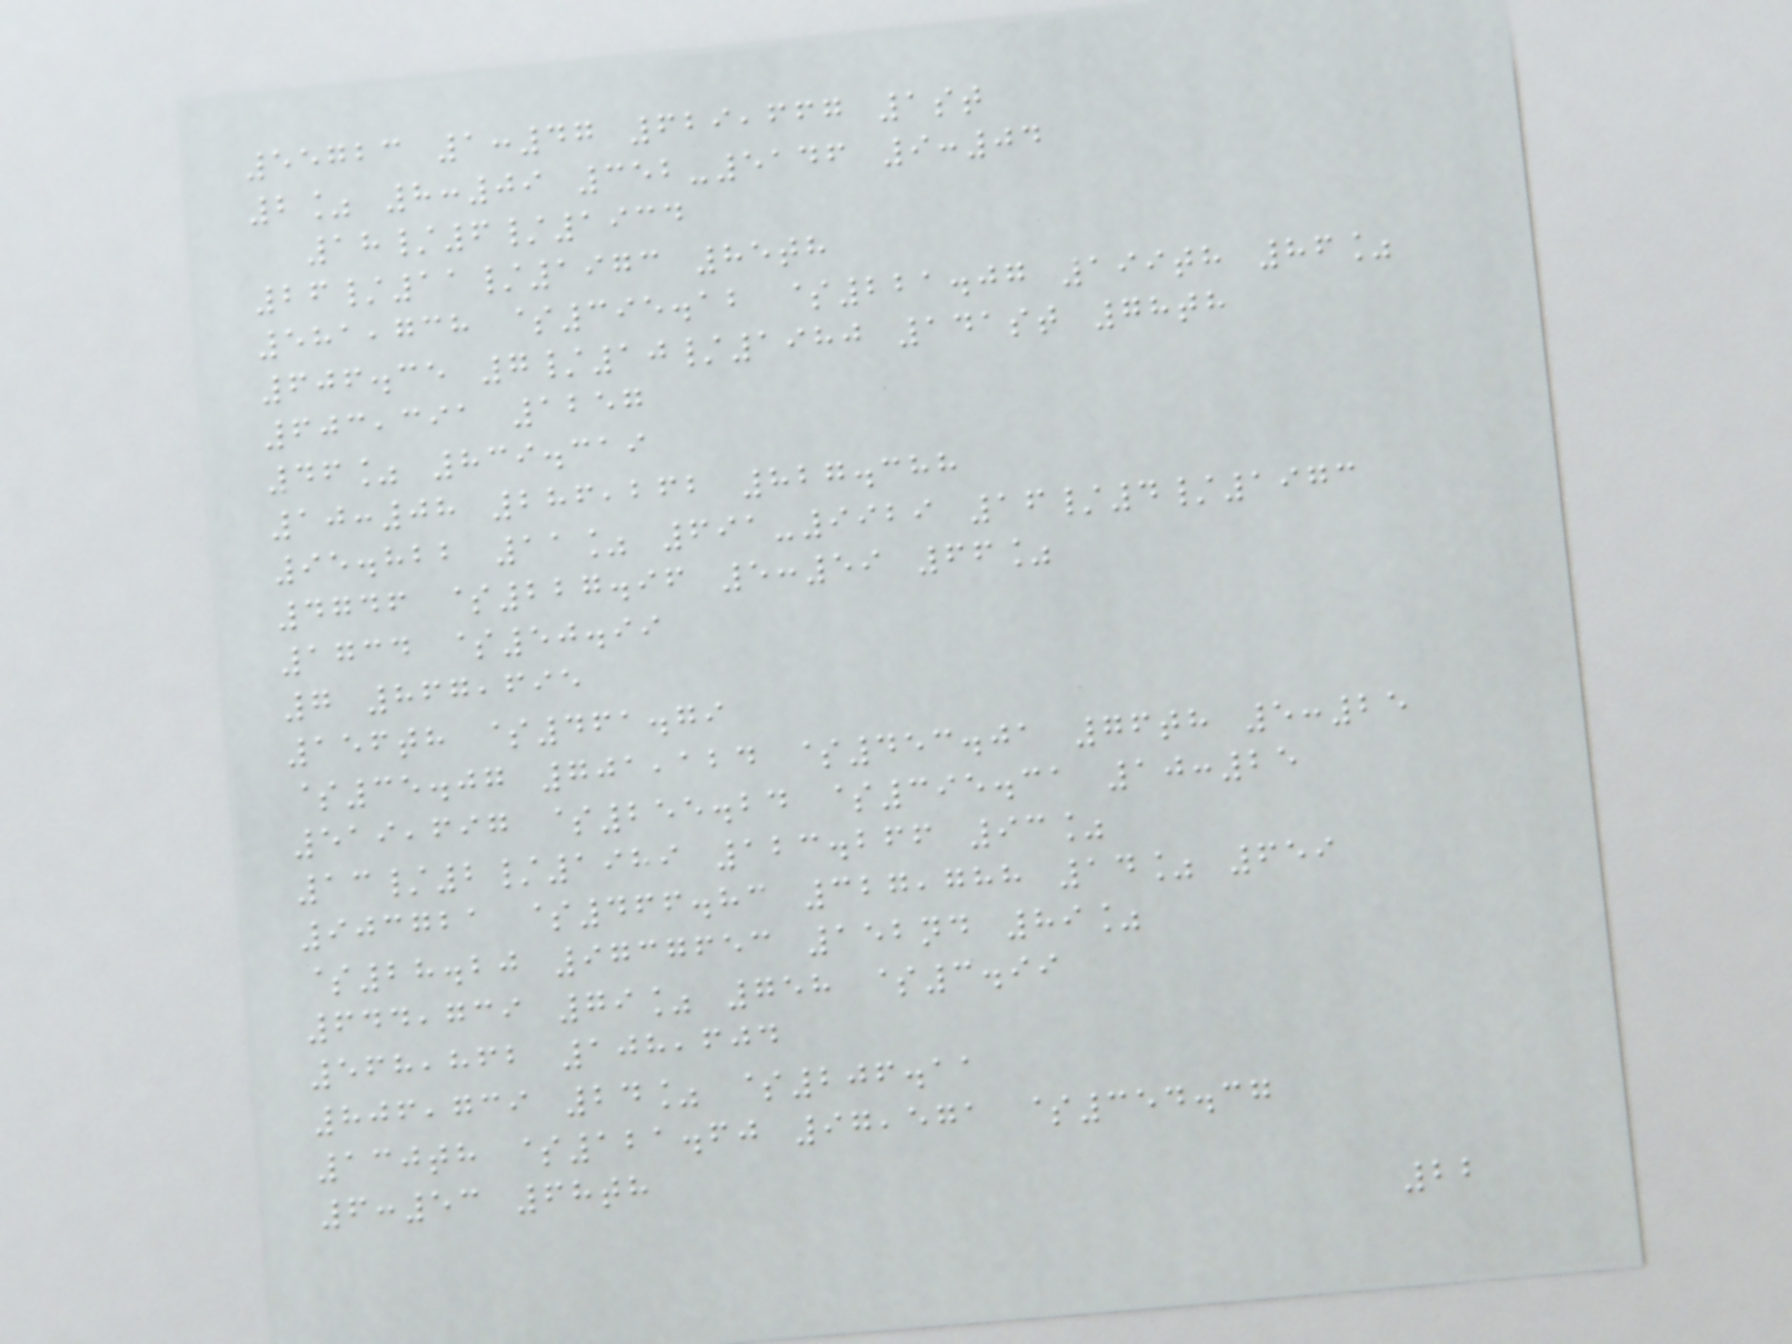55723 1:47 629,667 1st
2% 8:09 352-5146 9:04
18/6/1934
26/11/1973 85th
581,738 $395.12 $221.07 199th 86%
606.35 7/10/1980 141st 78th
603,391 1257
46% 839.319
10:08 286,262 827.388
95.822 11% 691-9929 16/4/1973
4746 $227.96 5:59 66%
1734 $50.99
7 867,695
156th $461.79
$35.07 701,124 $453.01 76th 5:25
519,697 $255.24 $395.31 10:25
13/2/1989 123.266 93%
903721 $466.83 327,788 14% 659
$28.20 9737653 152nd 89%
644,739 79% 758 $3.99
568,862 108,604
806,739 24% $206.11
130th $121.60 97,571 $354.37
6:53 68th
22
